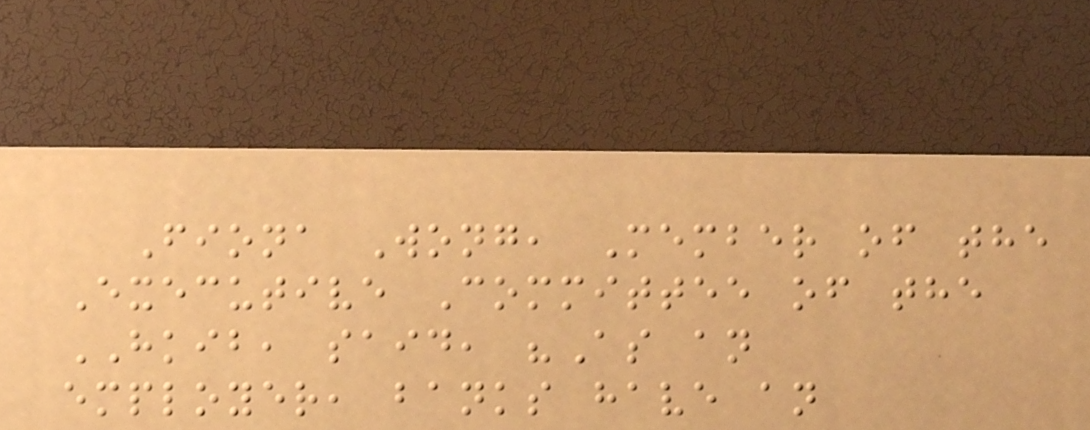Fiona Wong, Member of the
Executive Committee of the
HKIB, said, "As an
employer, banks have an
